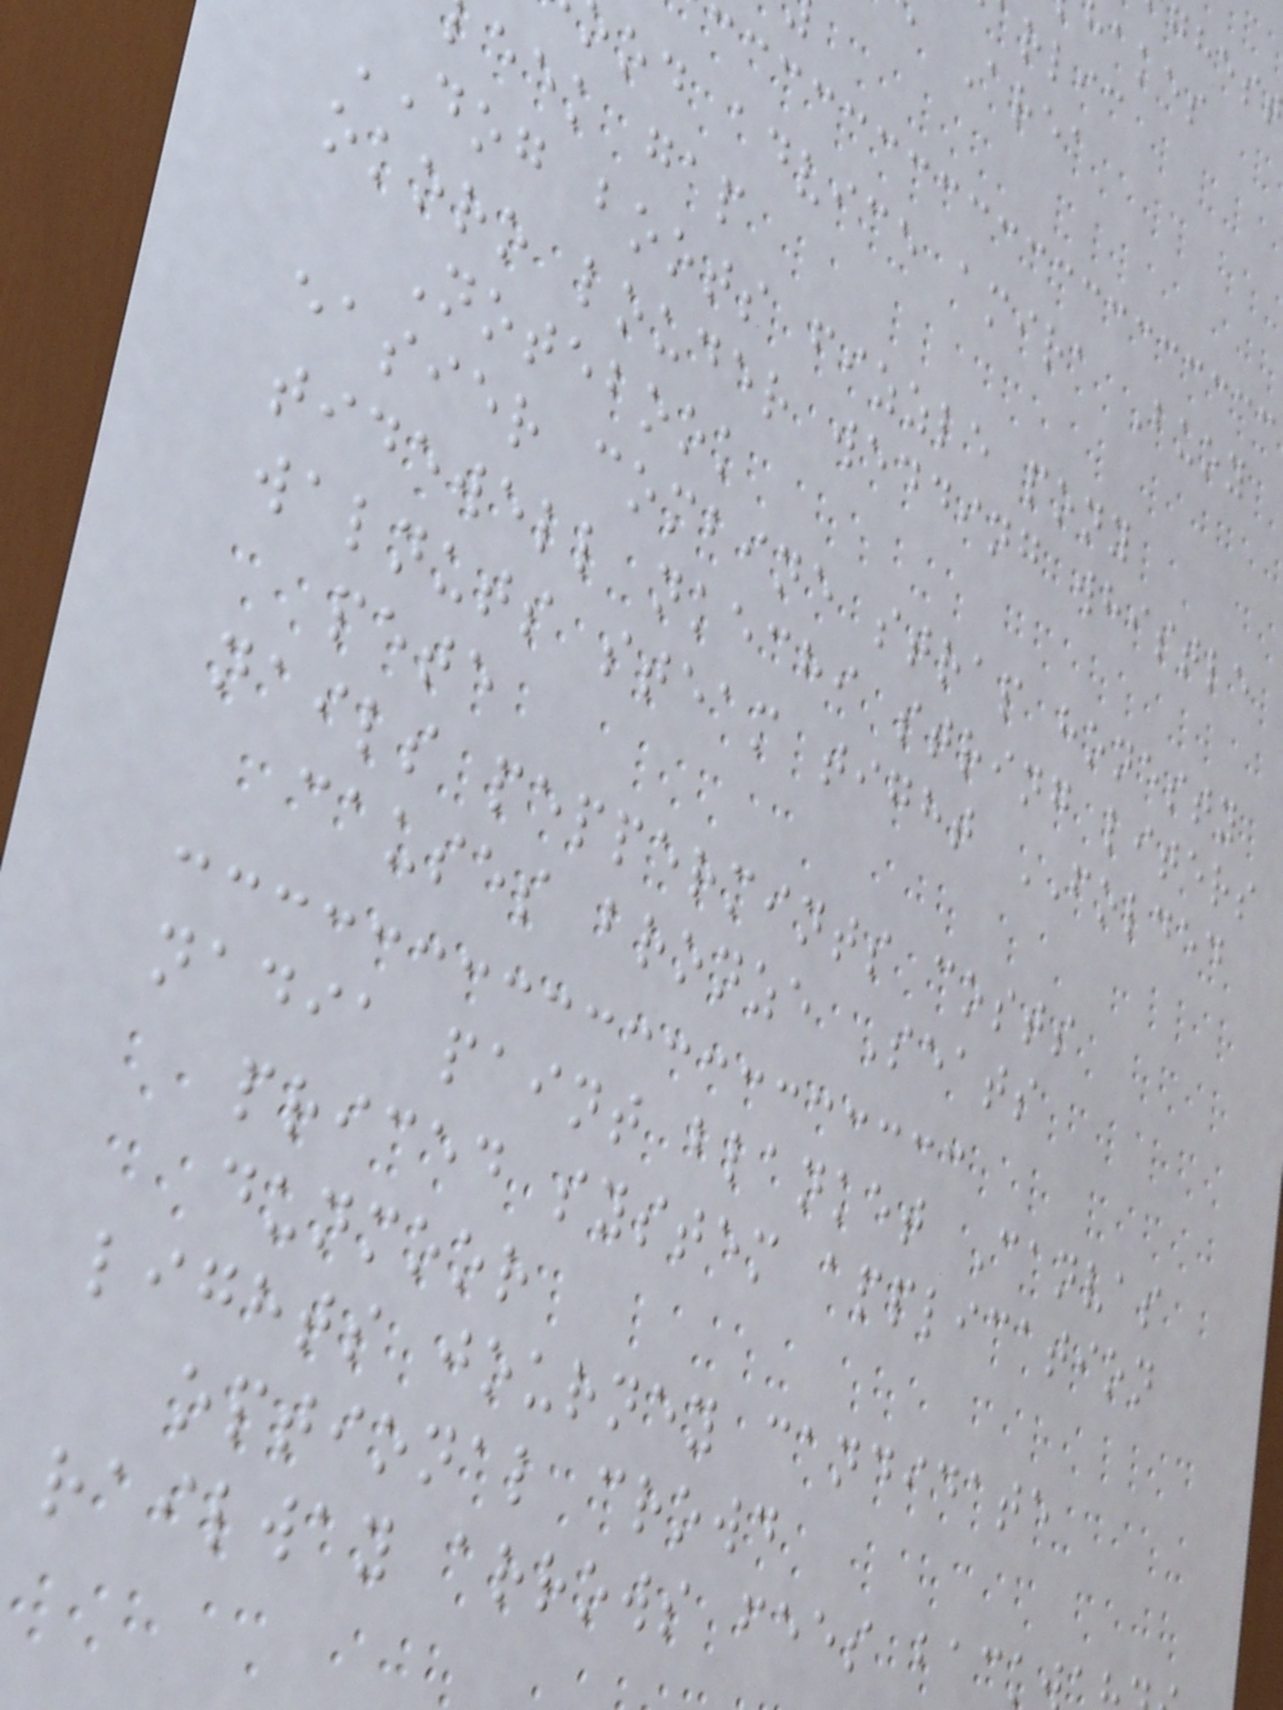Area
od advice amira Buoy
eek gap
DOG boots fizzle pony
okoro louder wedding whistle
Notebook
easier combine strap honesty
tidewell nkechi string liters
walnuts steam tight FOLDED
pete
nails peppermints costs
causes bronze Seats
nadia paint blanket Canvas
priced system application
dunmoor
lights journey candidate
optional crowd
railway arrows fees back
